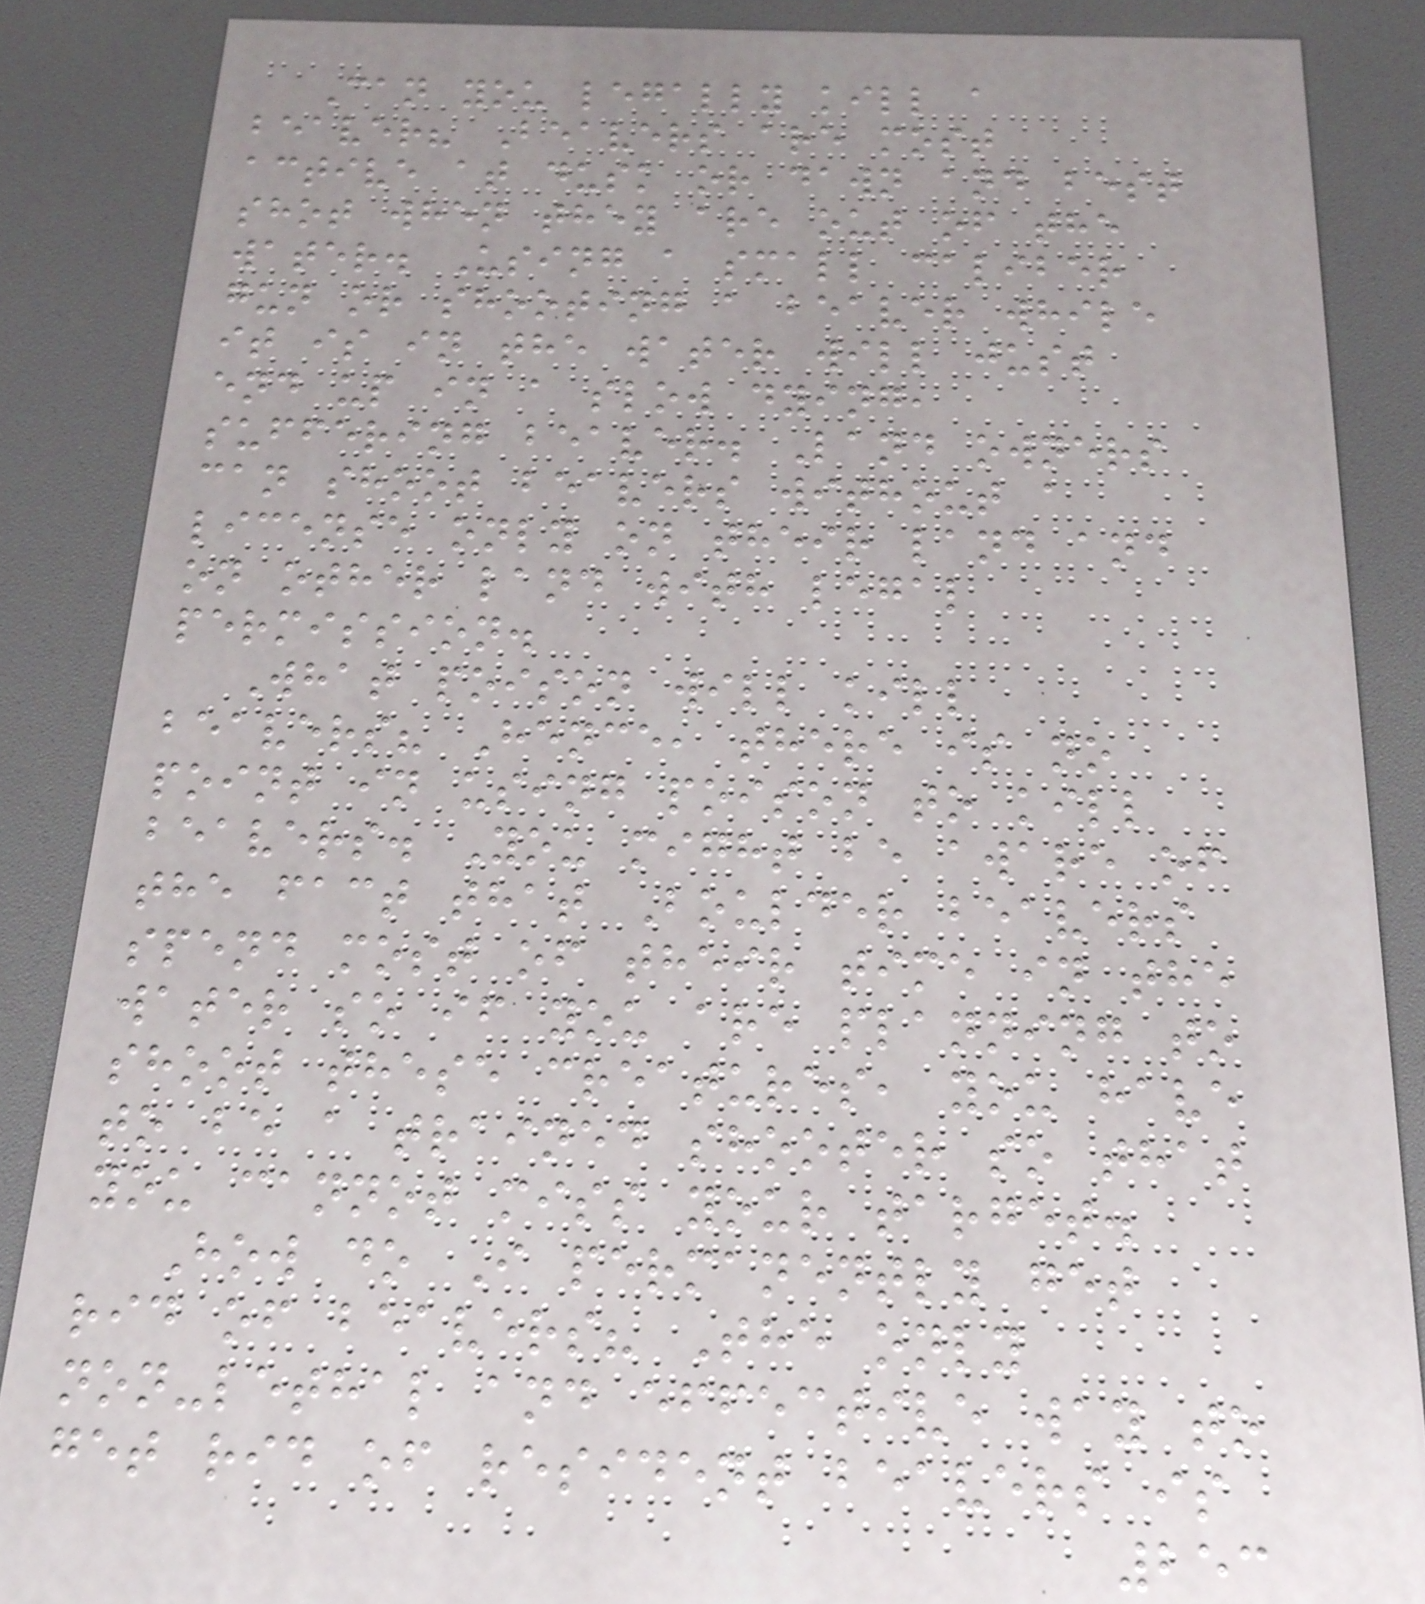Can you legally kill a
beaver? Beavers are most
active at dusk or dawn and best
shot when they are out of the
water. Using a small caliber
gun or shooting a beaver while
it is in the water will just
end up in a slow dying,
suffering beaver. Land owners
can shoot beavers without a
license only on their land and
on other land with legal
permission.
What poison will kill
beavers? Hence, there is no
point in using poison to kill
beavers. You might be aware of
the fact that Boulder beavers
spend most of their time in the
water so if you are planning to
shoot these creatures, you have
to be a trained shooter so that
you cannot miss your target.
How do I permanently get
rid of beavers? The only
non-lethal and effective way to
get rid of resident beavers is
253
